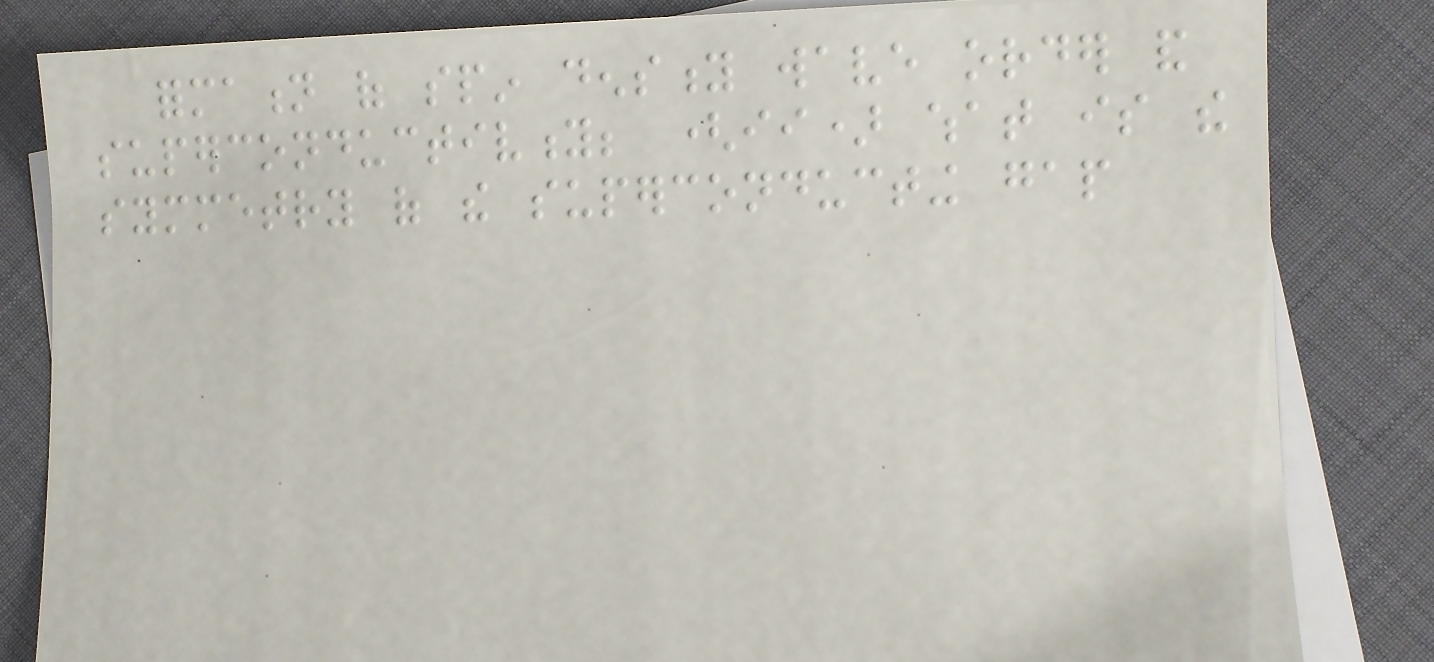formation of spin density wave order and
superconductivity; (ii) what is the
symmetry of the superconducting gap
